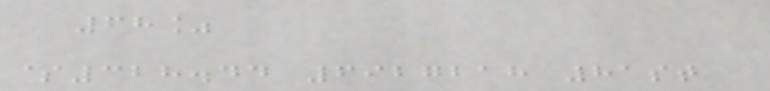68%
$328.44 6927218 81st
